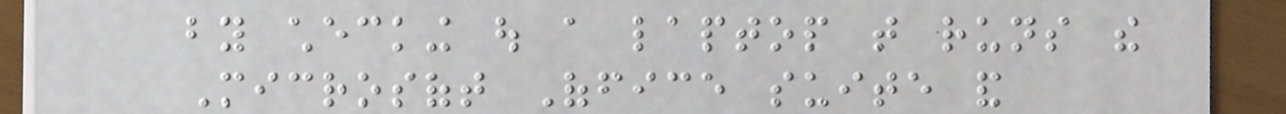by checking out a laptop that runs the
Microsoft Office suite and
